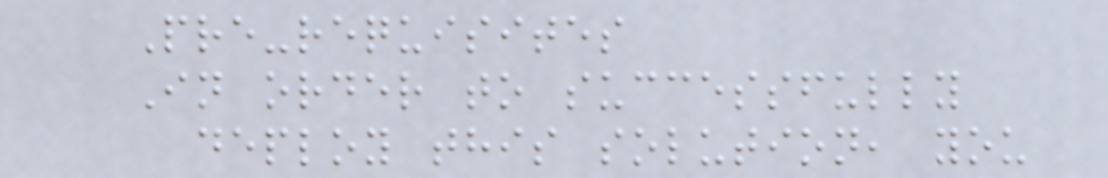Pre-requisites
In order to successfully
deploy this solution, you
